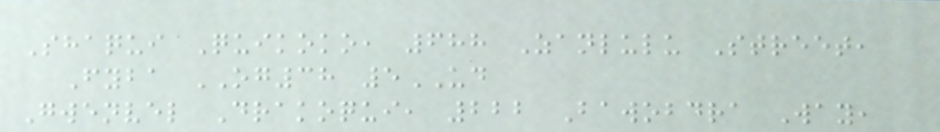Shaqui Quikoko, 688 Zanlulu Street,
Fyba OG38 5UD
Gwenvel Drakoqui, 222 Bawobdra Way,
